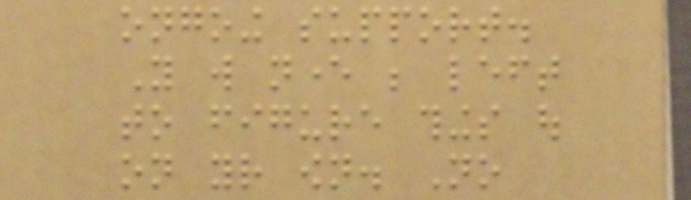ongoing support.
You will never be left
to figure things out
on your own. No
